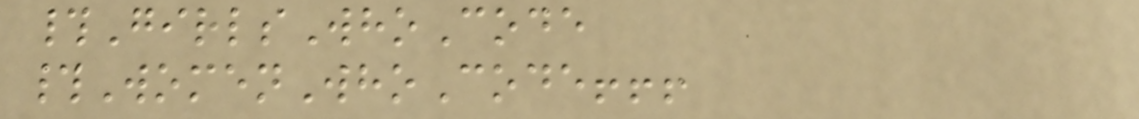#GirlsWhoCode
#WomenWhoCode!!!
